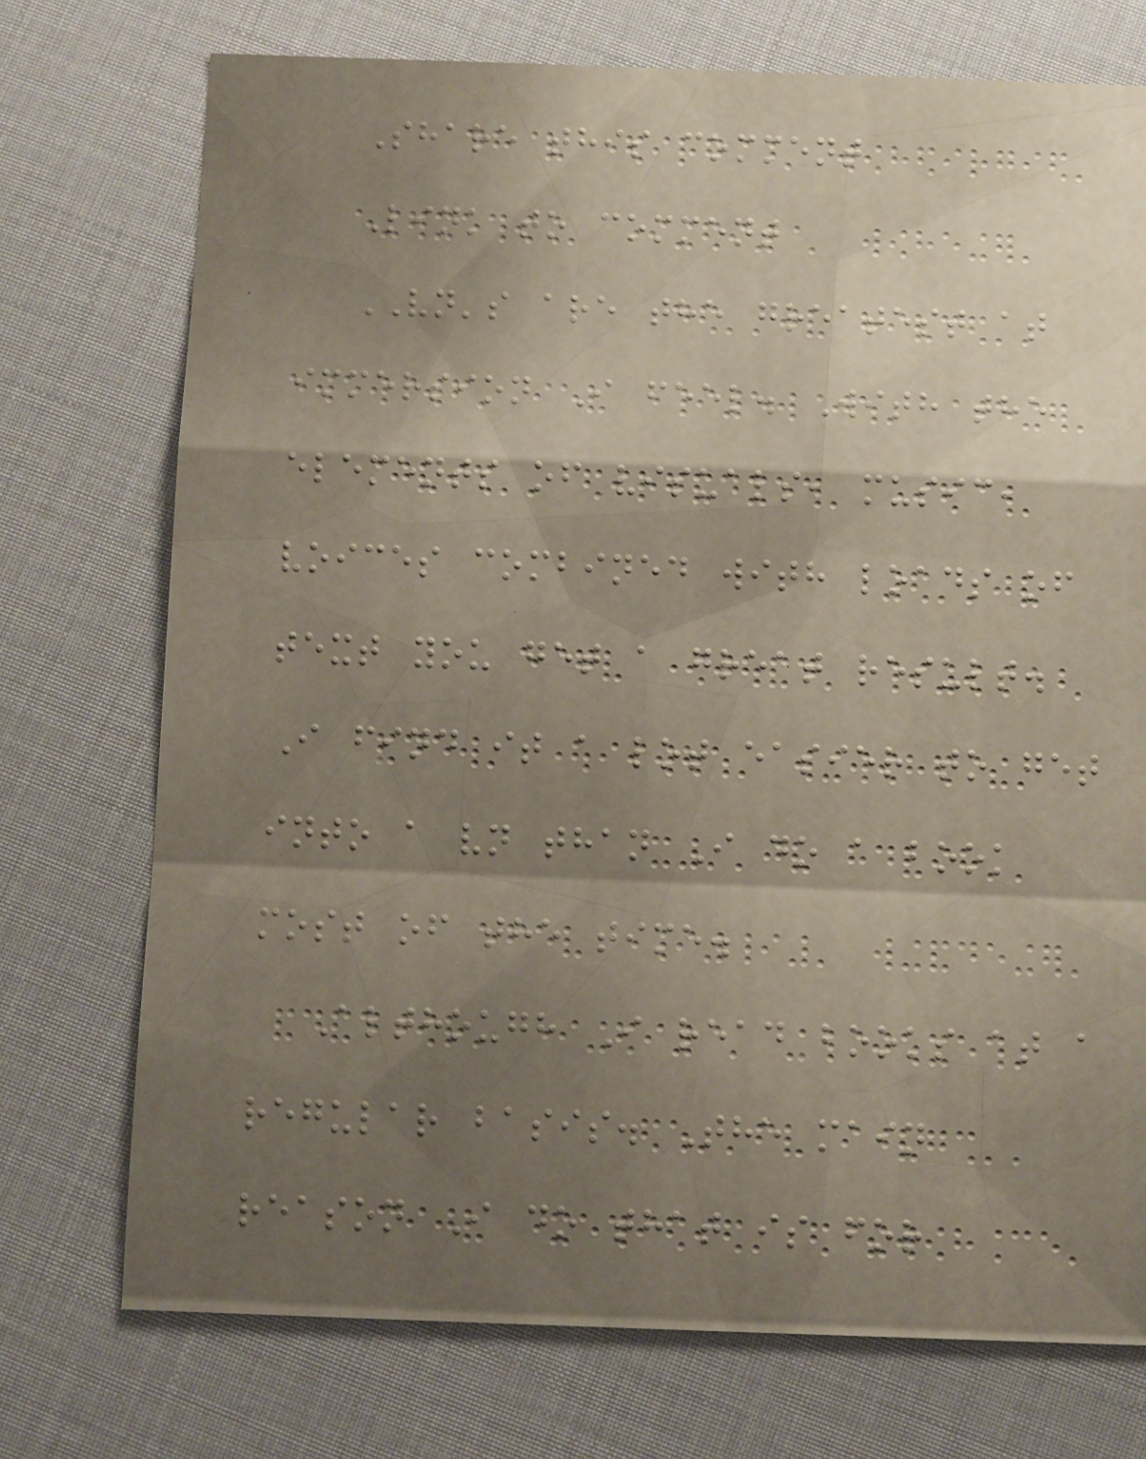Share this comment
Link to comment
VN's are the greatest at
immersion I feel. With the
elements of visuals, music,
voices combined with loads of
text you get a great result.
I find it a lot easier to get
into a vn than I do a book
most of the time.
Although I read books at a
regular basis. The main
reason I do that is for
